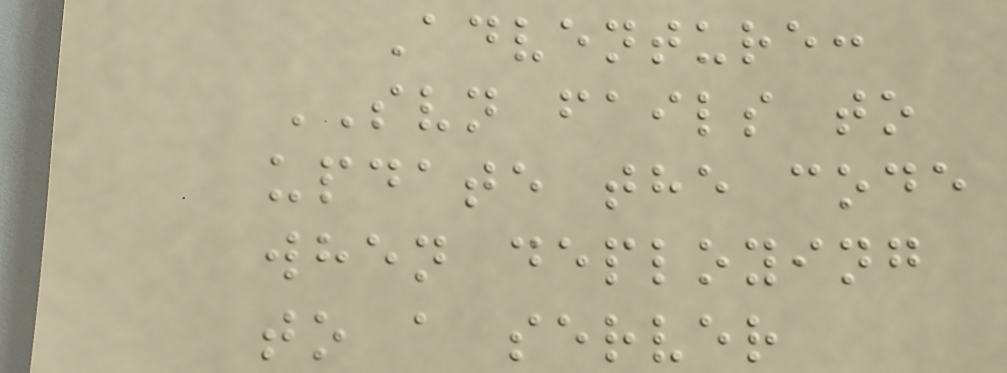Adventure:
SVN fails to
update the code
when deploying
to a server
